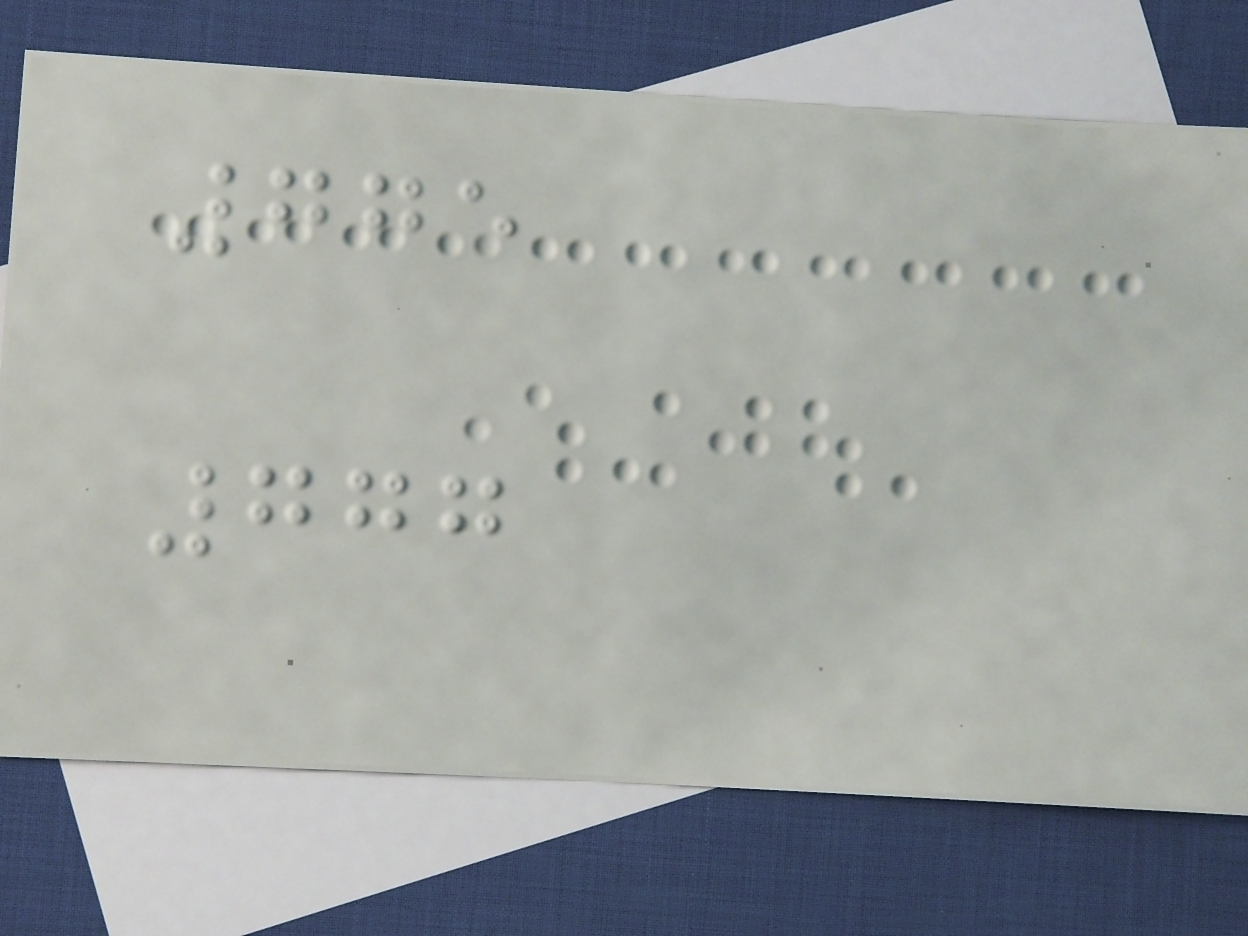775
777
